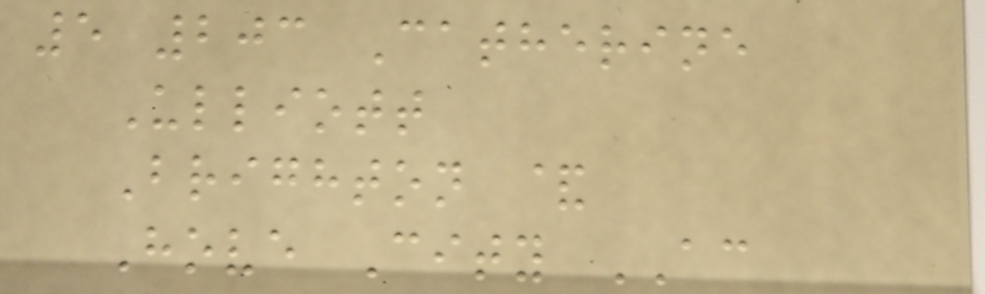5 203 Catherine
Ulliott
Brighton &
Hove City AC
